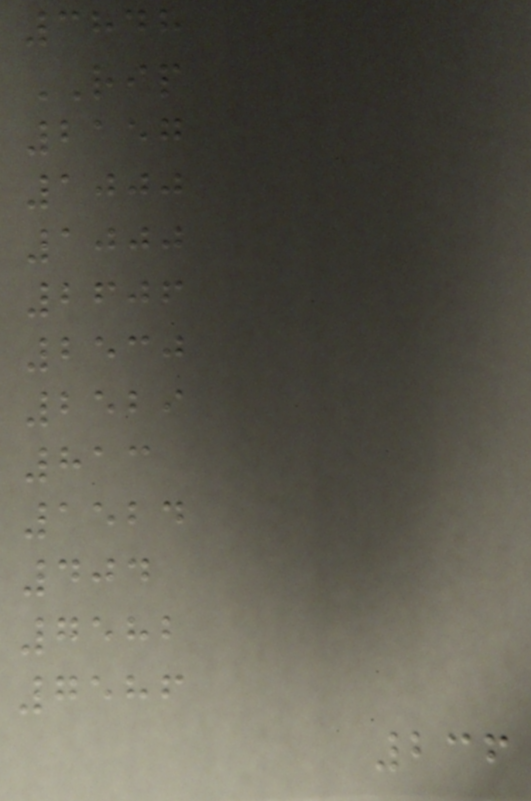3848
RIP
2157
1000
1000
2606
2530
2529
813
1524
404
7582
7586
236
